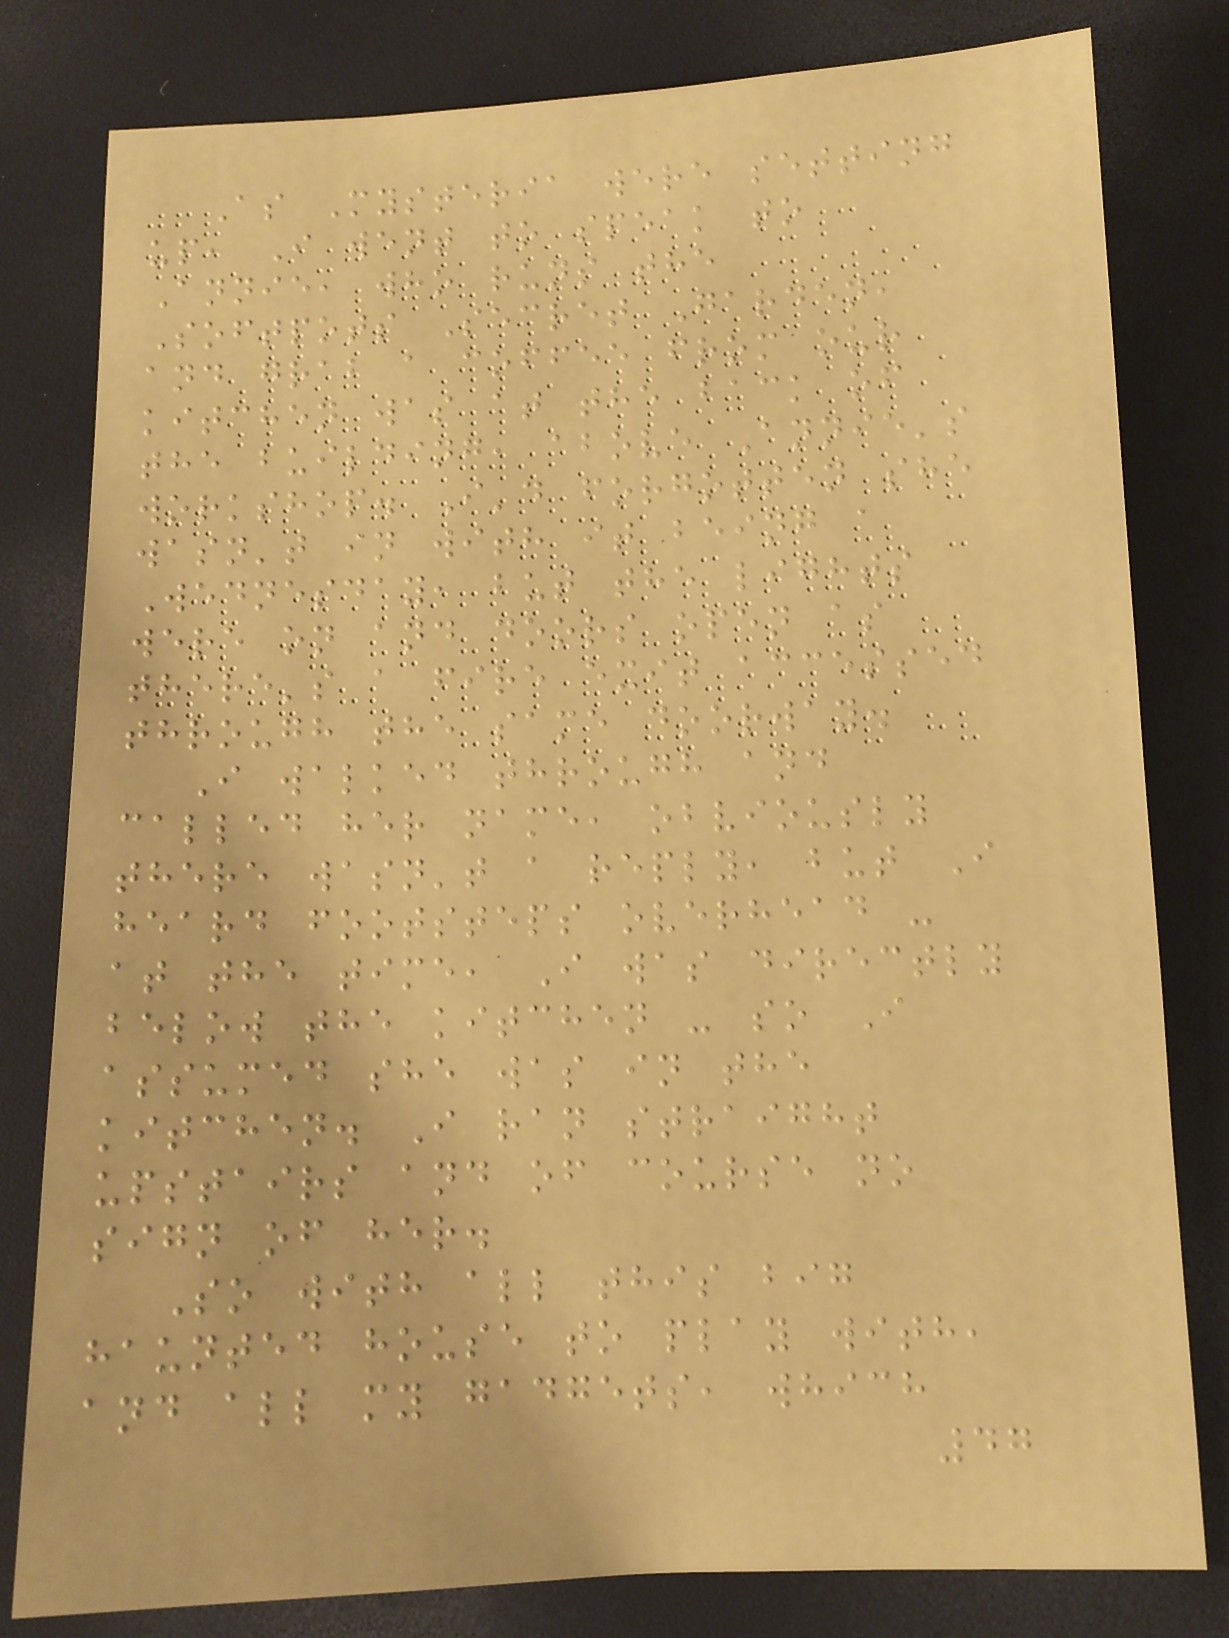As Mysteria were setting
up, I went to speak to
Annie, who runs the
Softpots Secret Garden,
and grab a coffee from our
kitchen was at the back of
the building, above Annie's
workshop. I'd forgotten she
wasn't in with it being a
Wednesday, but the lights
were on and doors open as
there's a fire exit accessed
through the same doorway.
I walked through and
called her name, obviously
there wasn't a reply, but I
heard footsteps overhead -
at the time, I was directly
below the kitchen - so I
assumed she was in the
kitchen. I ran straight
upstairs and of course no
sign of her.
So with all this big
haunted house to play with,
and all my gadgets, which
47
